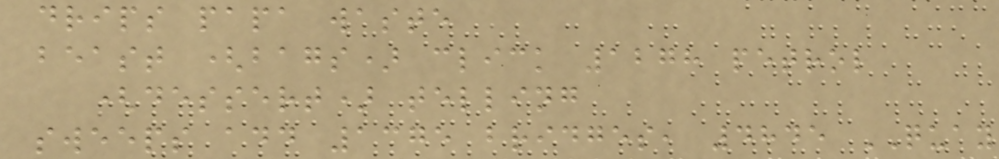drips papa waste
beast (bags) click 1278 petrol
(dessert) telling
sweeps add 1375 bridges, 4845 QUAY
